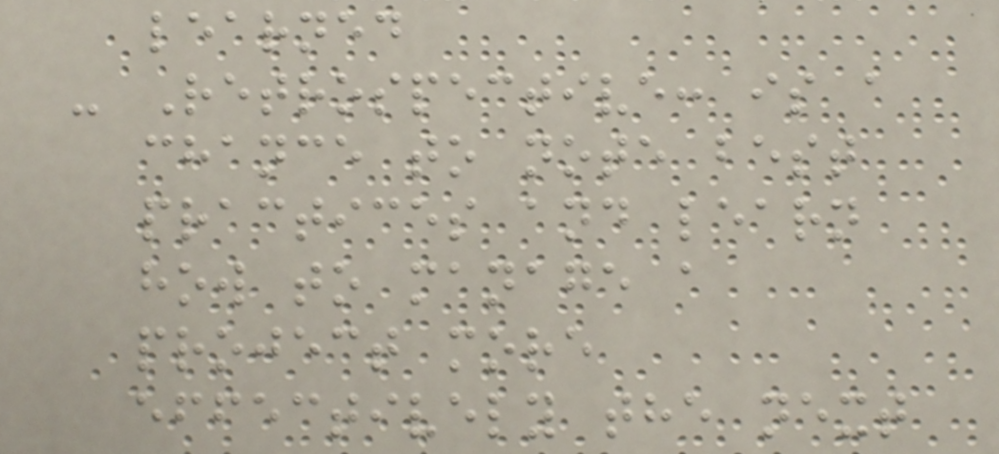learned
- Retrospective: is a
chance to note best
practices and learn
how to manage a
project more
effectively the next
